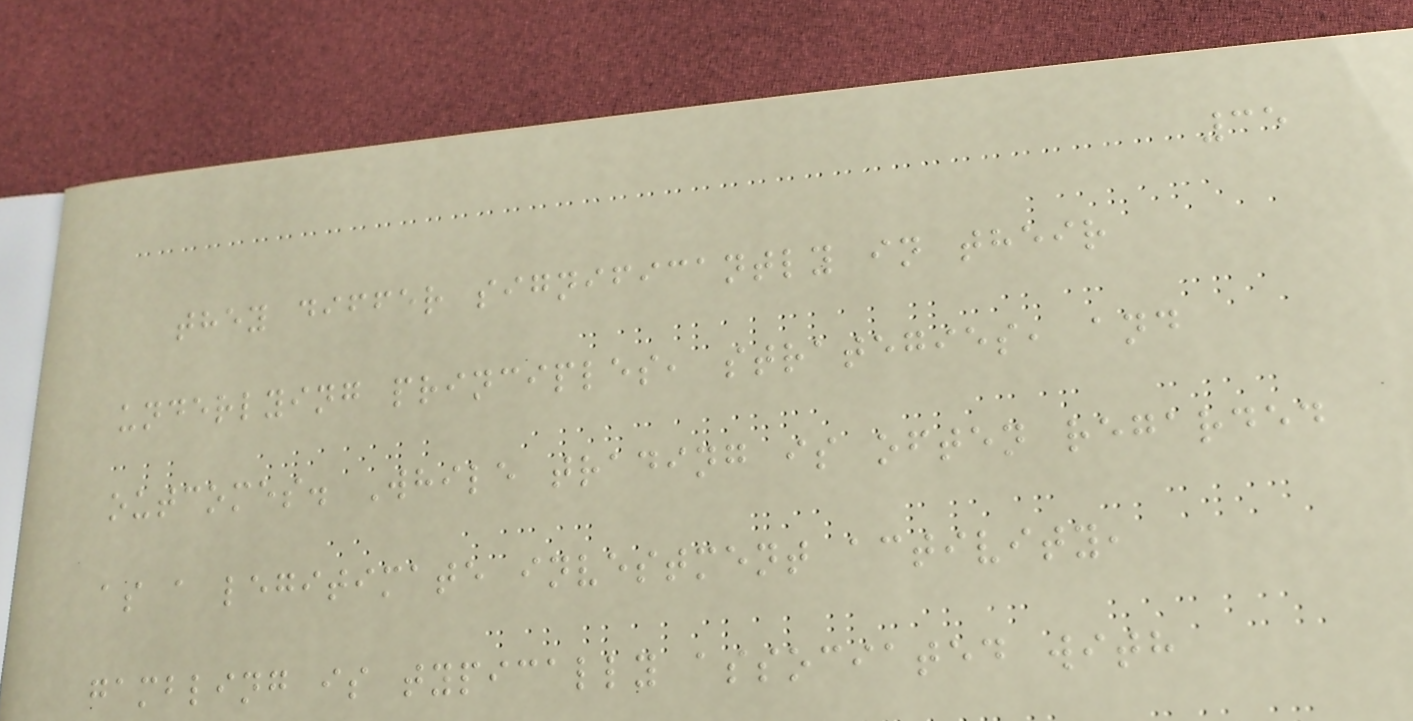35
they differ significantly in their
underlying principles, strategies, and
outcomes. While trading is often regarded
as a legitimate investment activity,
gambling is typically associated with
